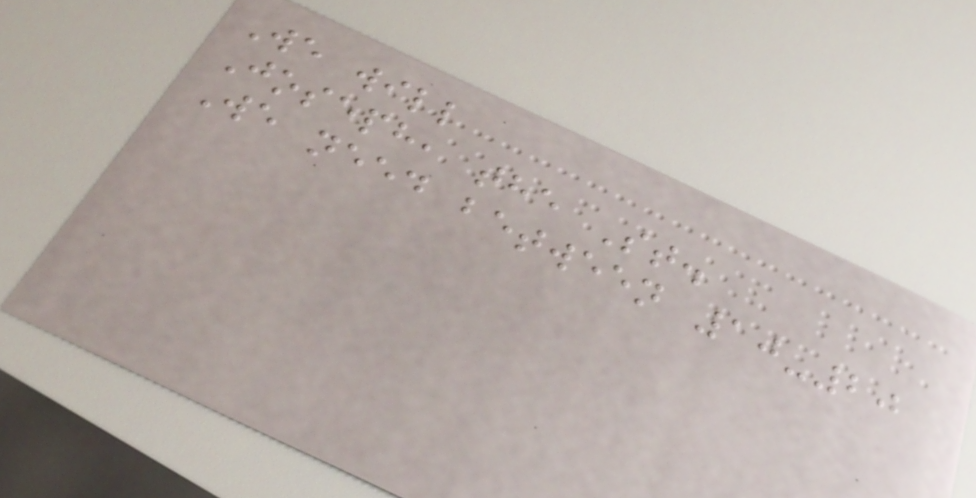We will
Joseph, the St.
We need between 10-20
